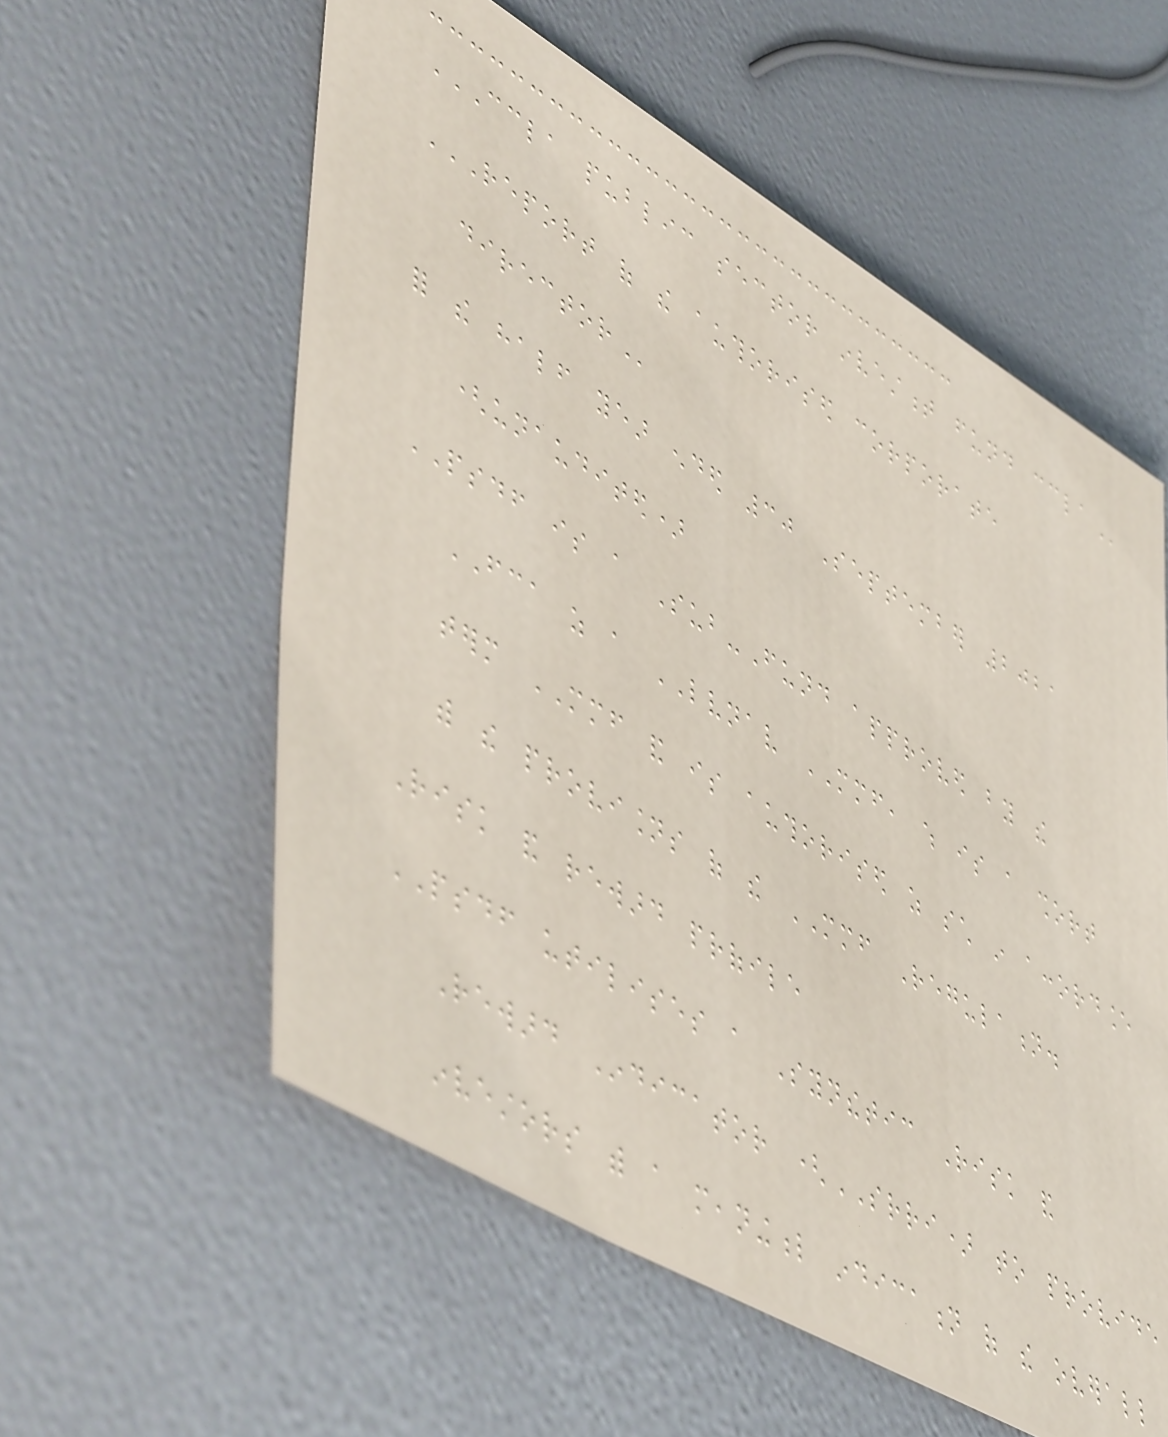CCLA PUBLIC SECTOR INVESTMENT FUND CCLA
REPORT OF THE AUTHORISED CORPORATE
DIRECTOR
for the half year ended 30 September 2021
(unaudited)
PSDF is a Sub-Fund approved by the
FCA as a LVNAV MMF, which is a short
term MMF and is authorised as such in accordance
with the provisions of the MMF Regulation.
Risk and reward profile
PSDF utilises a Synthetic Risk and
Reward Indicator (SRRI) to provide
investors with a meaningful indication of the overall
